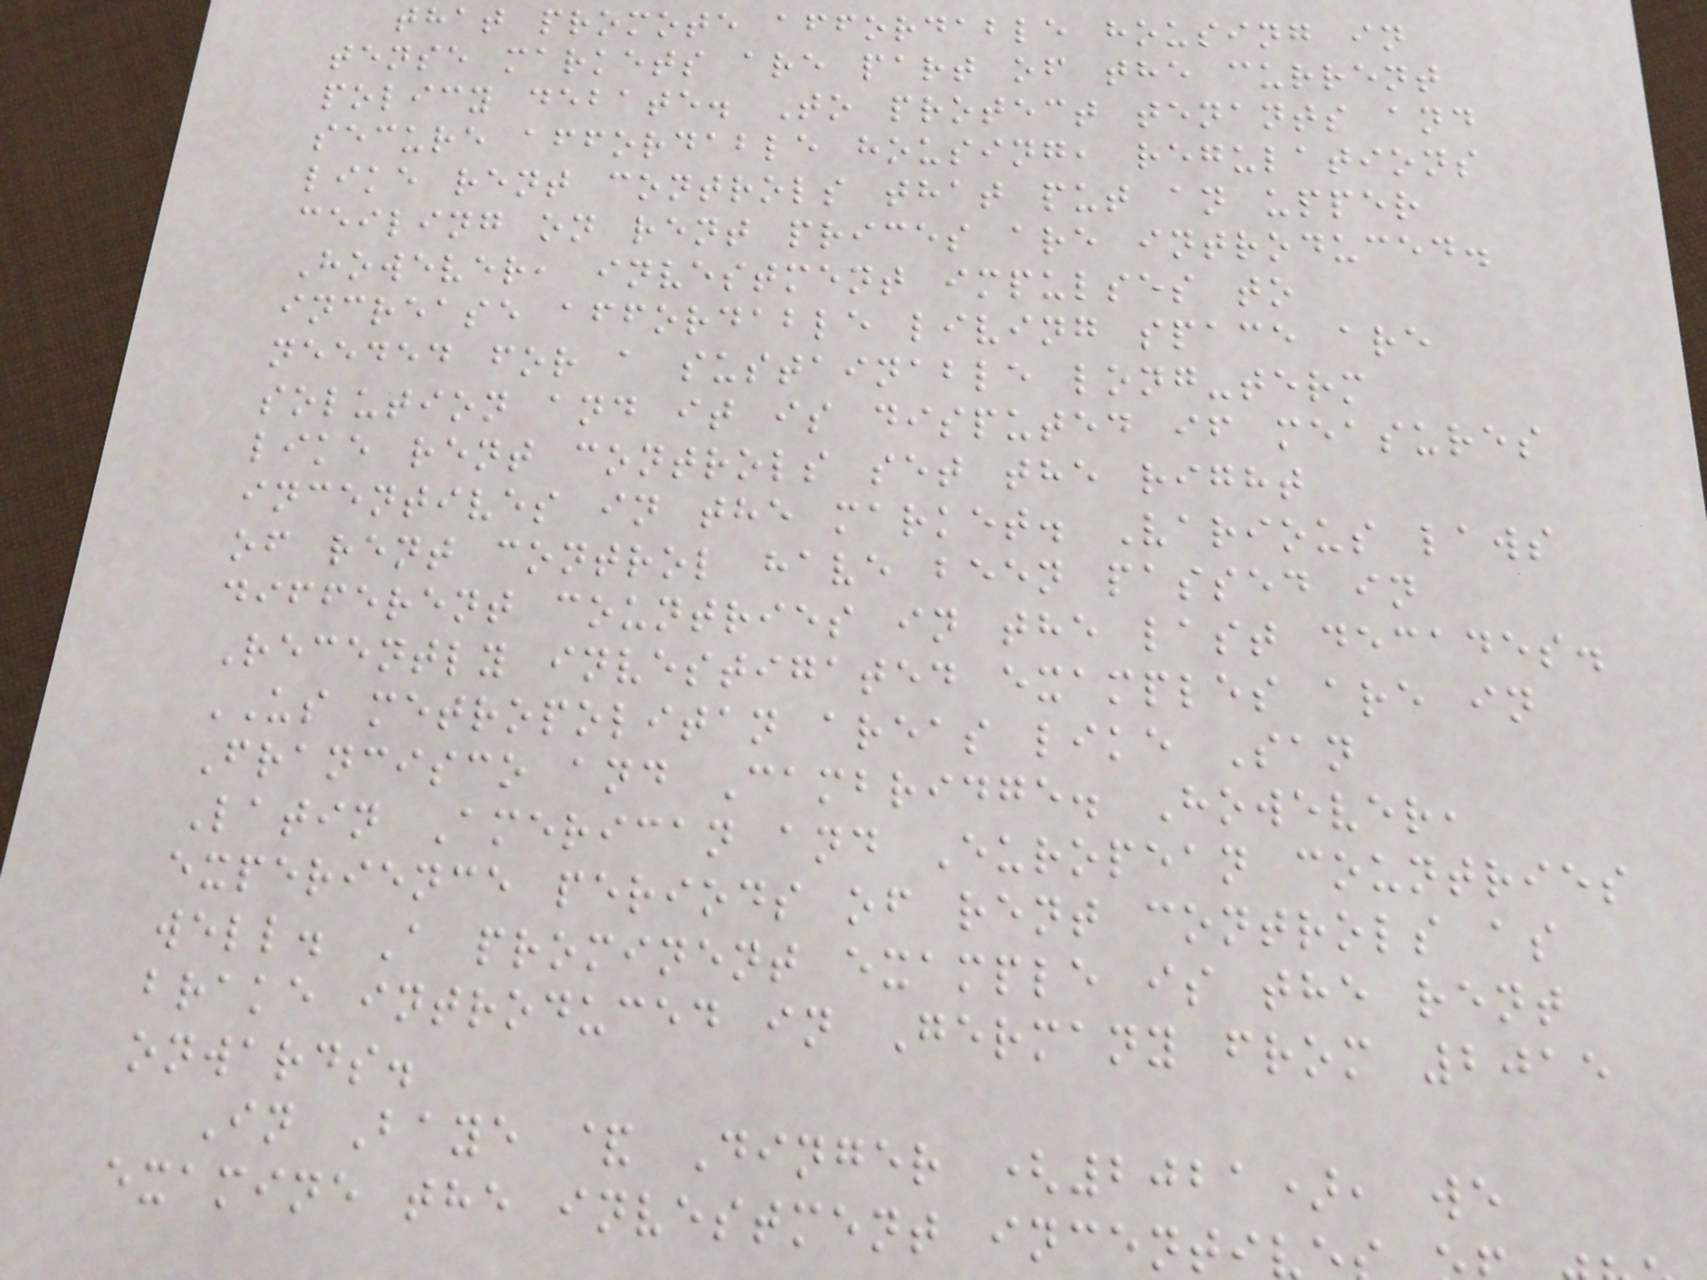that promote affordable housing in
tense markets are part of the current
policy debate. To protect tenants and
secure affordable housing, regulations
like rent controls that put an upper
ceiling on rent prices are introduced.
However, investment impulses to
increase affordable living space are
needed for a sustainable long-term
solution and it is disputed if measures
like rent controls set the right
incentives in the market. Various laws
of rent control have been passed in
different countries in the last decades.
Recently investigated examples are in
US metropolitan areas like San
Francisco and Cambridge. However,
Latin American and European countries
experience periods of rent controls as
well. A prominent example is the rent
brake introduced in Germany from 2015
onwards.
In Baye & Dinger (2021), we
examine the investment incentiv
